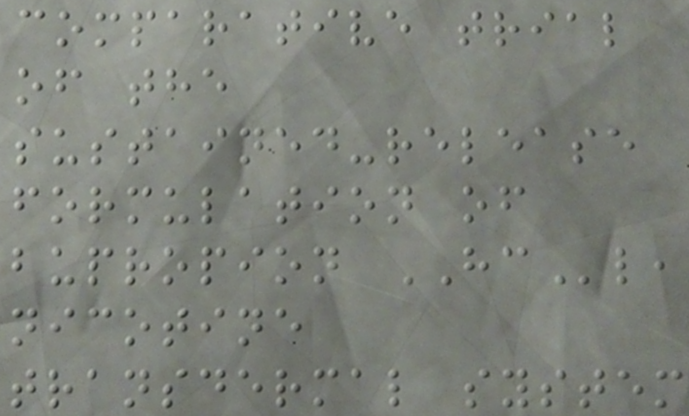comparative trial
of the
sustained-release
formulation of
bupropion HCl,
nicotine
transdermal system
